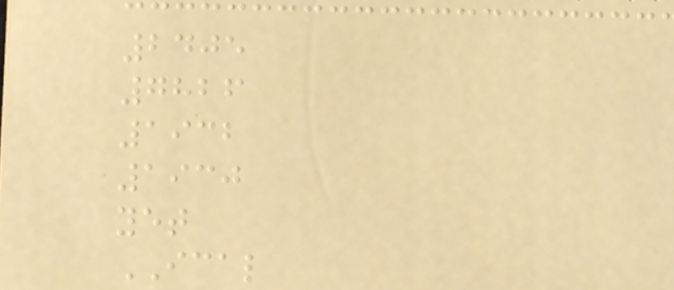2405
7826
1932
1930
yet
ICAL
